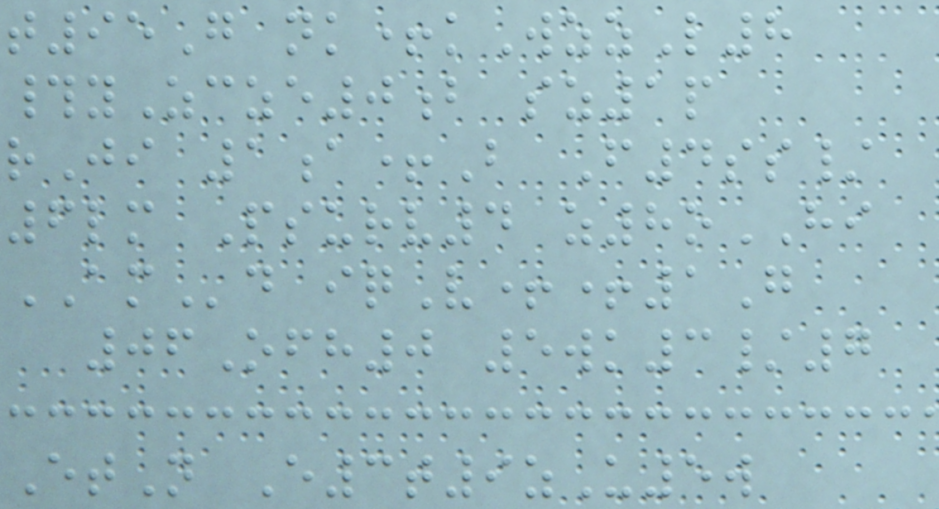t95G nk+kWzzL8
#yZcze0b sz1p
rJi 1a+B F4ss/
6lm Psurv4 z8oHI
AMd iqV++1G
06Ofh0 5wk3/7
EtN E3t9zU5w
